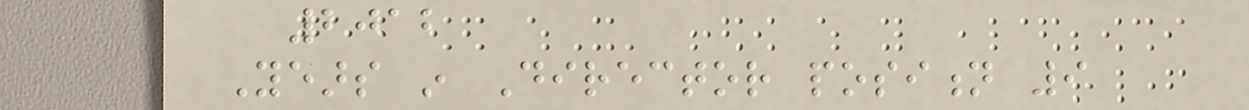2012
Years in Director position 9
